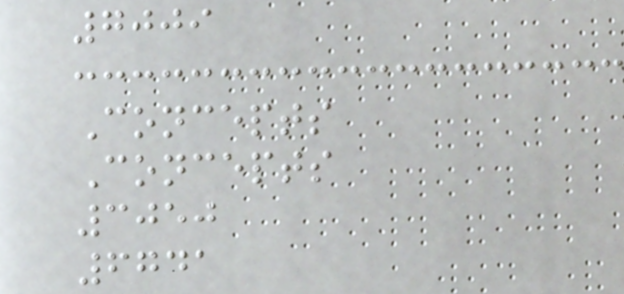7009
Concepts
Concepts
3050
6741
